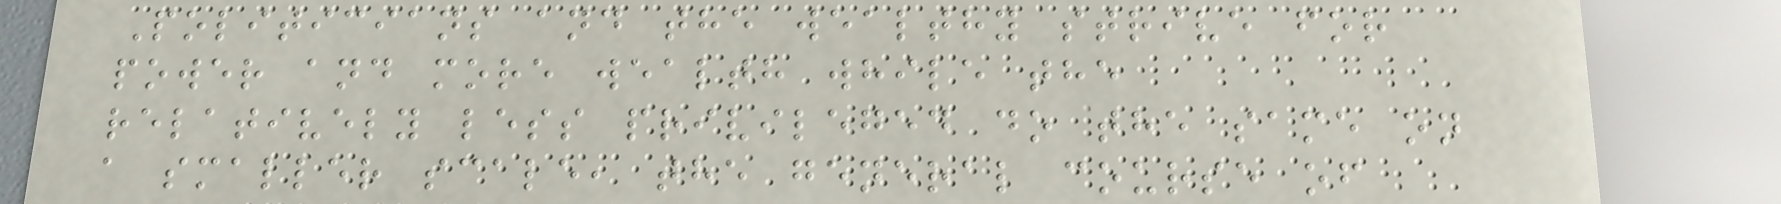Politicians and the wealthy strive for
power and more wealth while the
relatively less privileged do the same on
a smaller scale, the general course of
